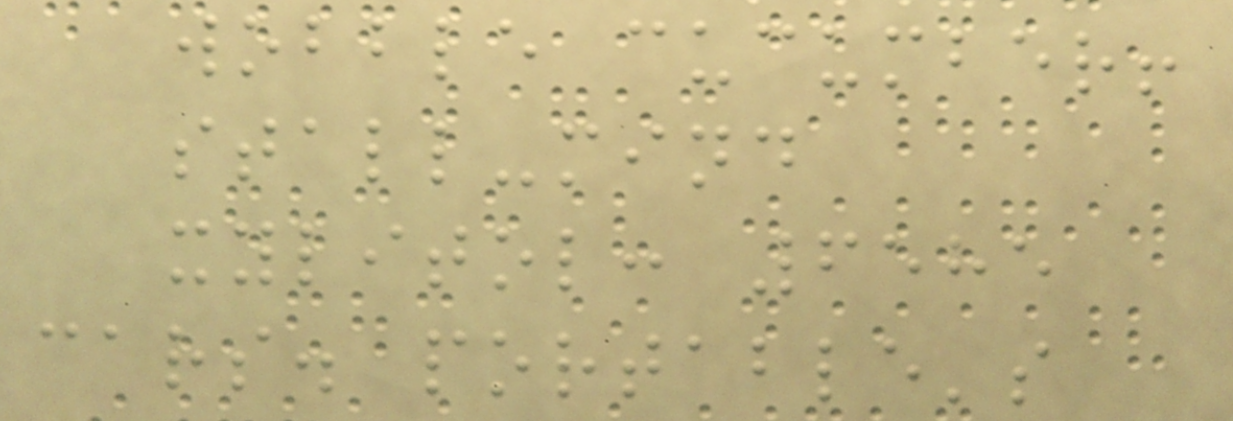wobble cucumber!
stall-mind
xylitol: 6585
cars. portable's
